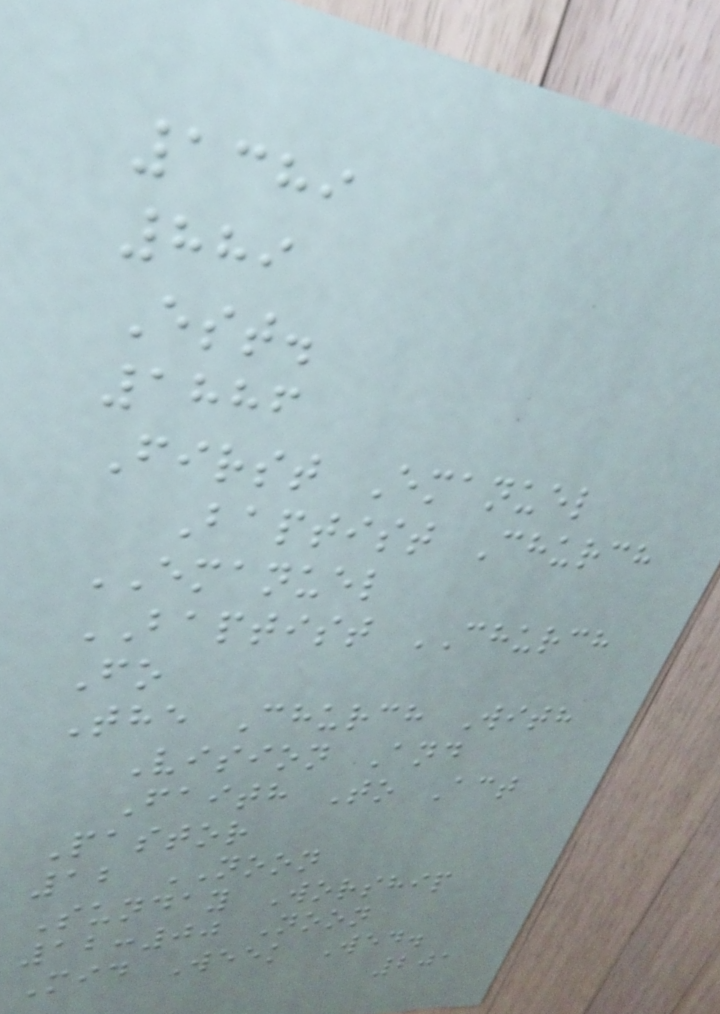1389
889
Est.
1886
First Emanuel
Baptist Church
EMANUEL
BAPTIST CHURCH
Fo
The Church With
Vision And
Faith To Act
Pastor
12 NOON
Sunday Worship
12:00 Noon
Mid Week Wed.
201
